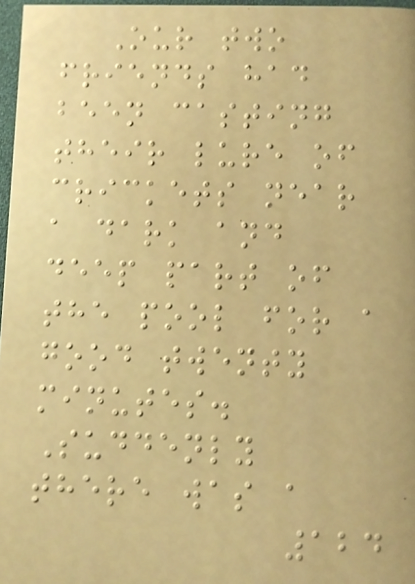Our two
friends had
been casting
their lure of
crickets near
a dark and
deep part of
the pool for a
good twenty
minutes.
Suddenly
there was a
124
